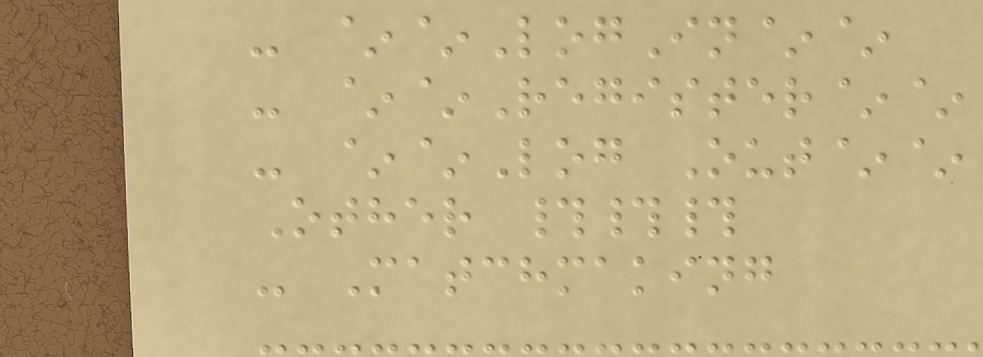- ~~LogIn~~
- ~~Register~~
- ~~Log Out~~
Other ###
- Matchmaking
